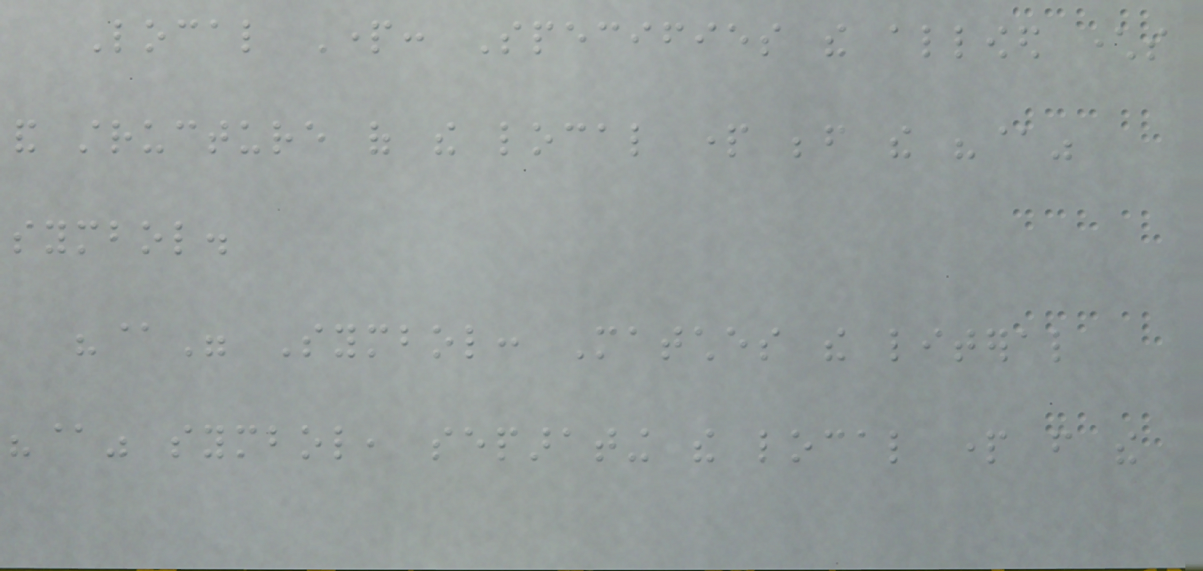Local Part: Specifies the allowed characters
and structure of the local part before the "@"
symbol.
"@" Symbol: Matches the literal
"@" symbol, separating the local part from the
